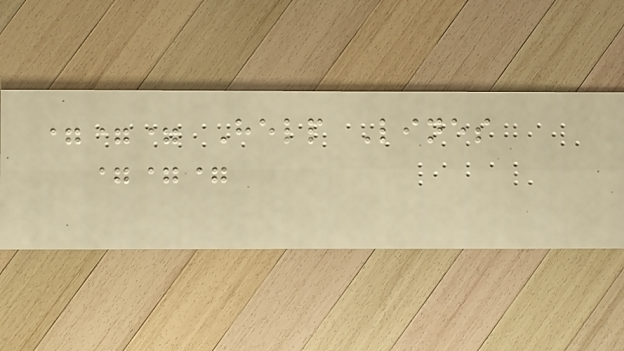=== Help Lines
===
